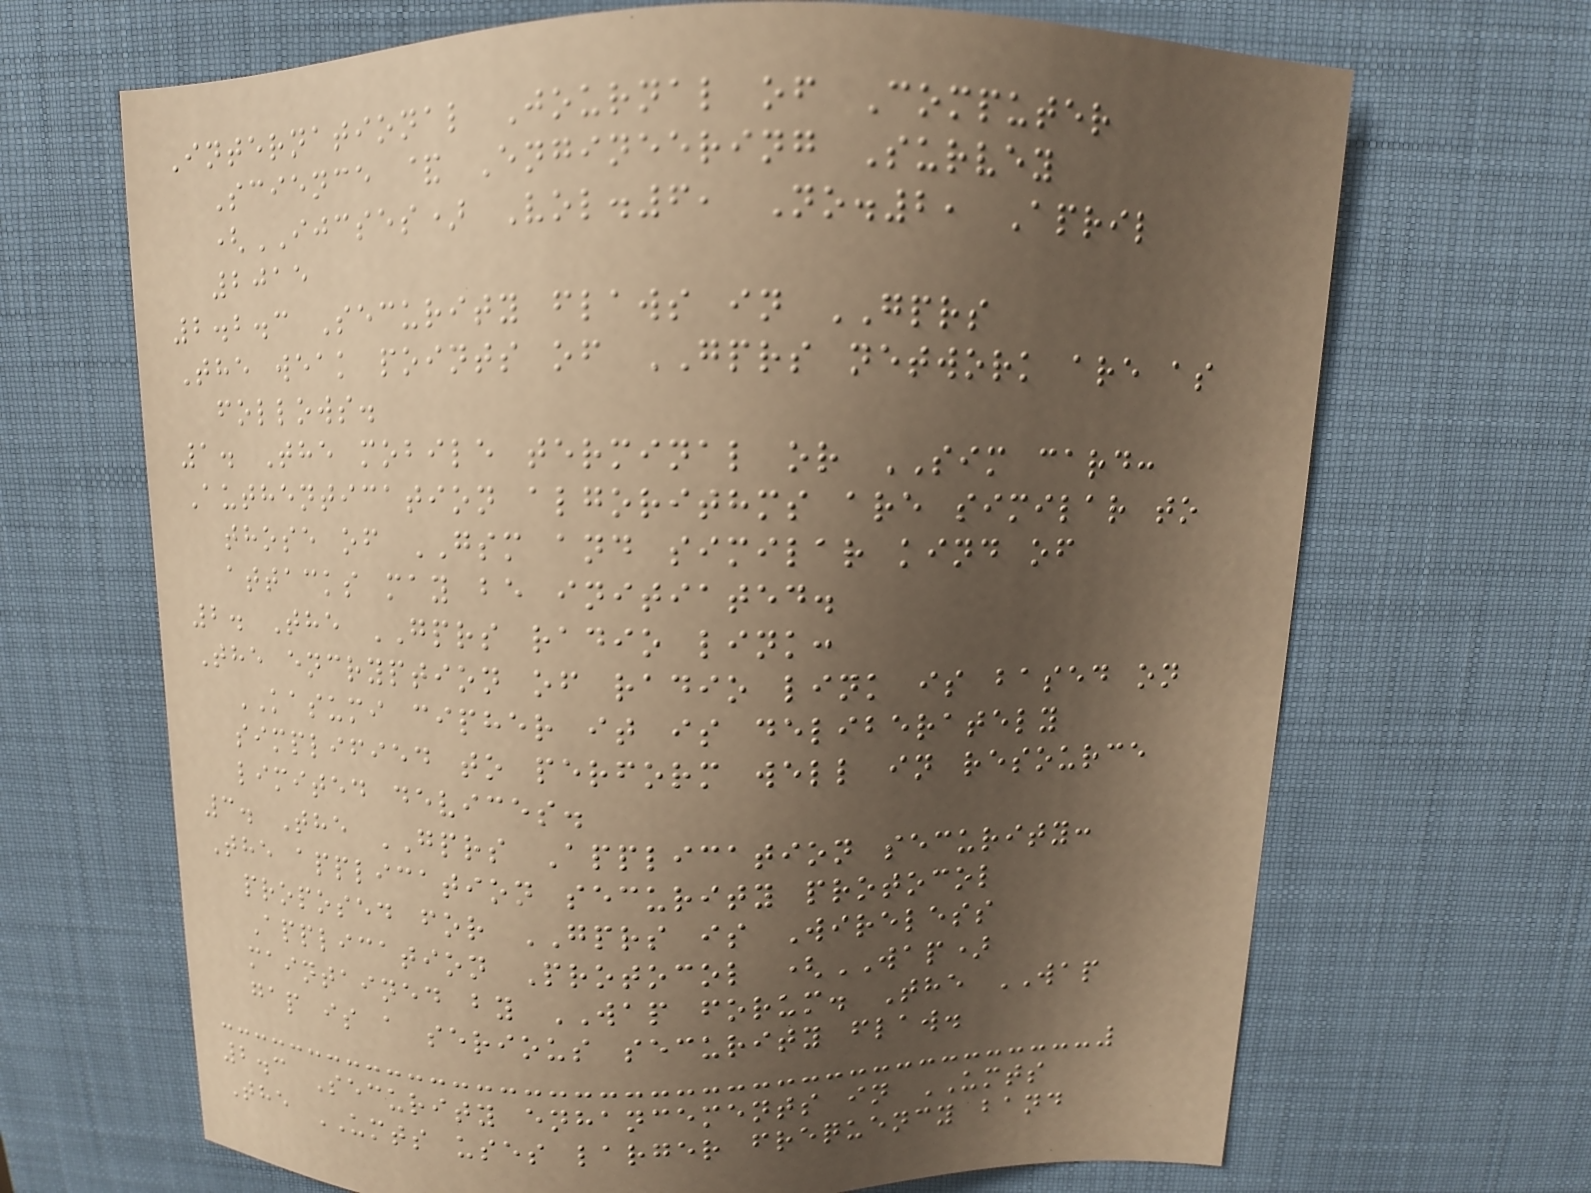International Journal of Computer
Science & Engineering Survey
(IJCSES) Vol.6, No.2, April
2015
2.2.3 Security flaws in GPRS
The weak points of GPRS network are as
follows.
1. The mobile terminal or SIM card:
Authentication algorithms are similar to
those of GSM and similar kind of
attacks may be initiated.
2. The GPRS radio link:
The encryption of radio link is based on
KASUMI cipher it is deliberately
simplified to perform well in resource
limited devices.
3. The GPRS Application security:
The application security protocol
proposed for GPRS is Wireless
Application Protocol (WAP)
maintained by WAP forum. The WAP
gap is a serious security flaw.
2.3 Security enhancements in UMTS
The UMTS uses larger frequency band
